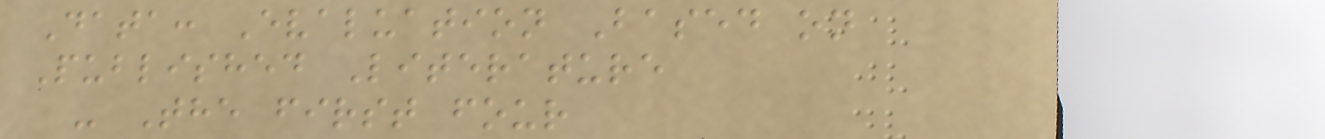Data: Evaluation Based on
Published Literature
- The first four
